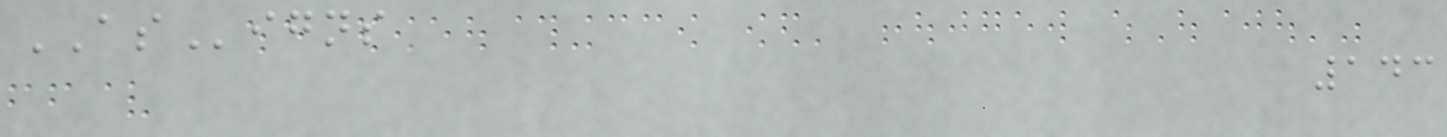ASigns
143
